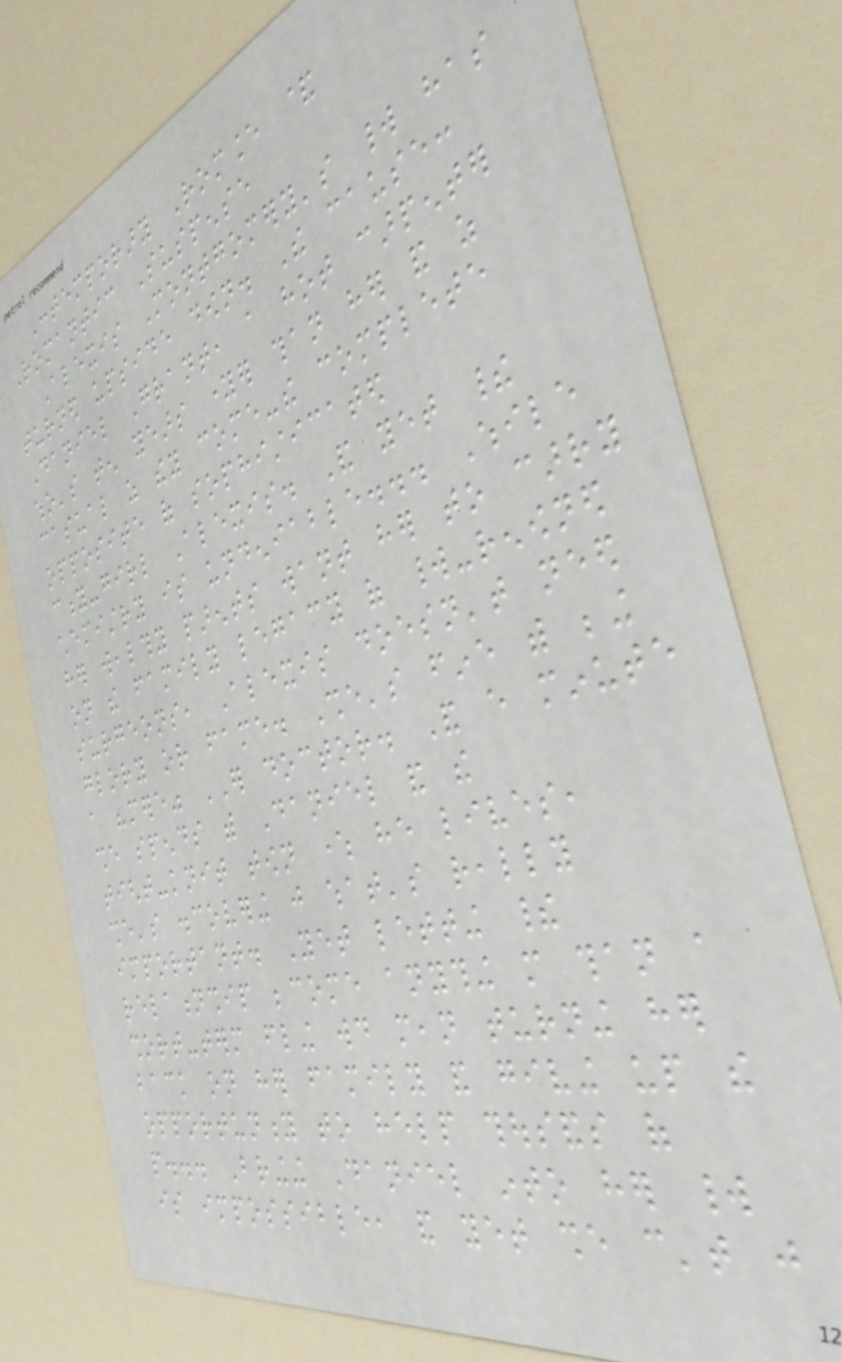Contemporary Romance &
Romantic Suspense
Alexis Montgomery's world has
turned upside down. The cause:
Daniel Grant, a hot carpenter
who's ten years younger than her and as
casual as they come-the complete
opposite of sophisticated
city-girl Alexis. And yet their
chemistry is undeniable... While
her wealthy parents want her to carry
on the family legacy of world-renowned
surgeons, Alexis doesn't need
glory or fame. She's fine with being
a "mere" ER doctor. And every minute
she spends with Daniel and the
tight-knit town where he lives,
she's discovering just what's really
important. Yet letting their
relationship become anything more than a
short-term fling would mean turning her
back on her family and giving up the
opportunity to help thousands of
people... Bringing Daniel into her world
is impossible, and yet she can't just
